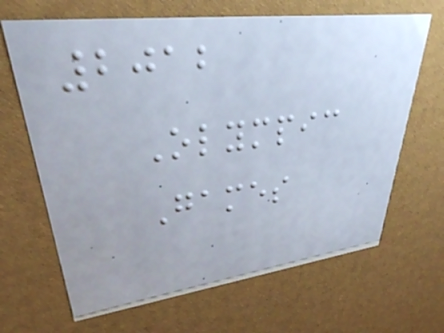2012
Olympic
Games
